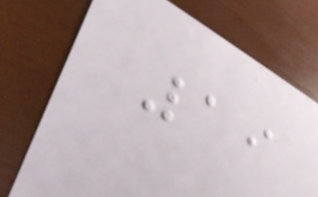19
